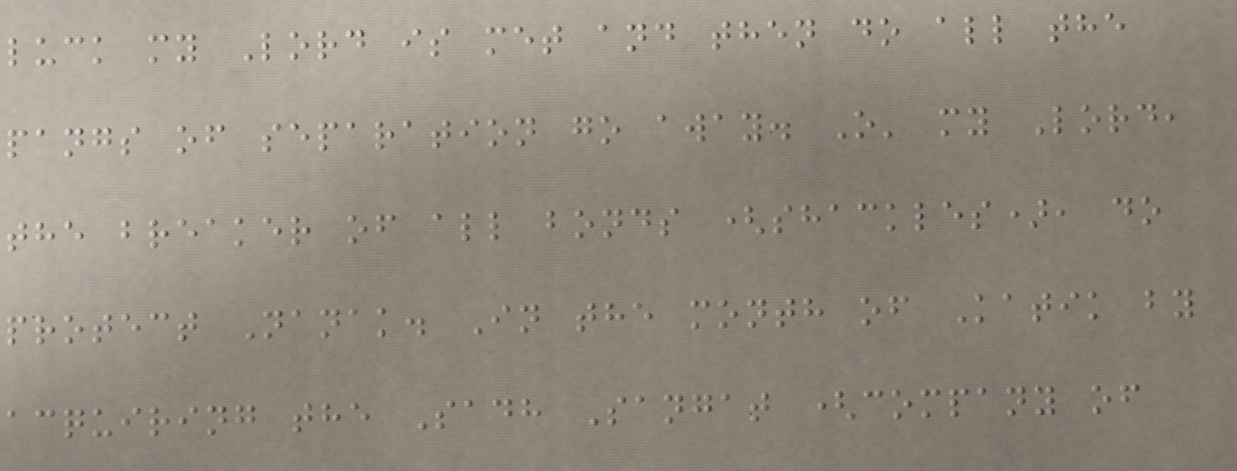luck my Lord is met and then do all the
pangs of separation go away. O' my Lord,
the breaker of all bonds (shackles), do
protect Nanak. In the month of Katik by
acquiring the Sadh Sangat (company of
